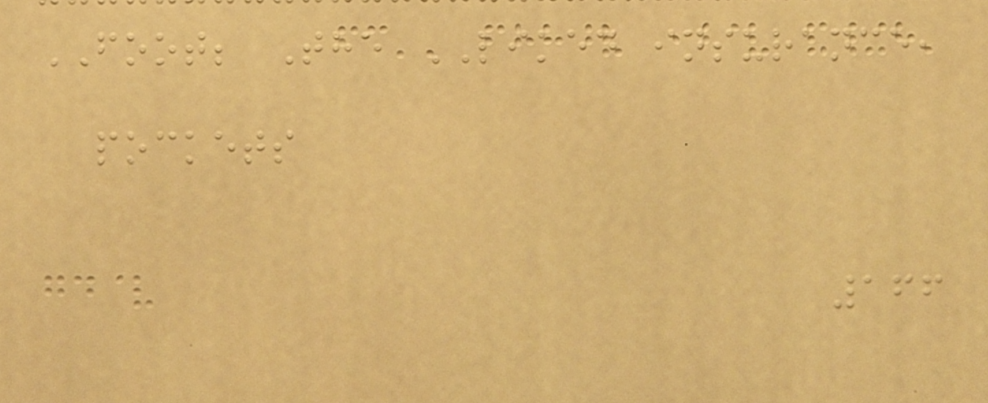FOOT; The LIKED insurance,
pockets
166
